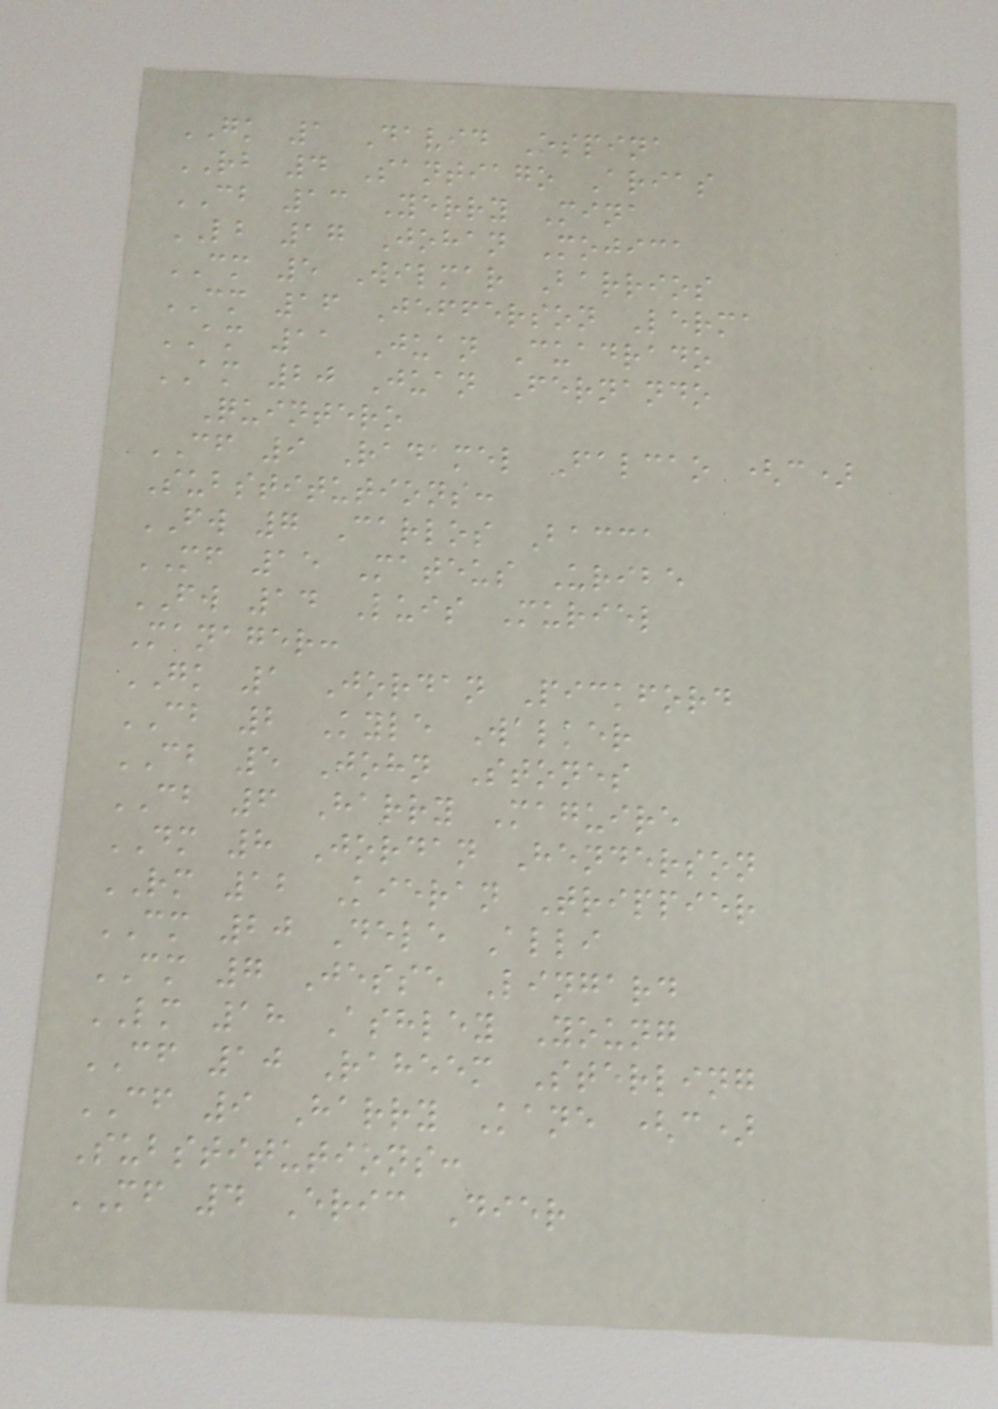GK 1 David Ospina
RB 4 Santiago Arias
CB 13 Yerry Mina
LB 17 Johan Mojica
CM 5 Wilmar Barrios
CM 16 Jefferson Lerma
AM 11 Juan Cuadrado
AM 20 Juan Fernando
Quintero
CF 9 Radamel Falcao (c)
Substitutions:
FW 7 Carlos Bacca
MF 15 Mateus Uribe
FW 14 Luis Muriel
Manager:
GK 1 Jordan Pickford
CB 2 Kyle Walker
CB 5 John Stones
CB 6 Harry Maguire
DM 8 Jordan Henderson
RM 12 Kieran Trippier
CM 20 Dele Alli
CM 7 Jesse Lingard
LM 18 Ashley Young
CF 10 Raheem Sterling
CF 9 Harry Kane (c)
Substitutions:
MF 4 Eric Dier
